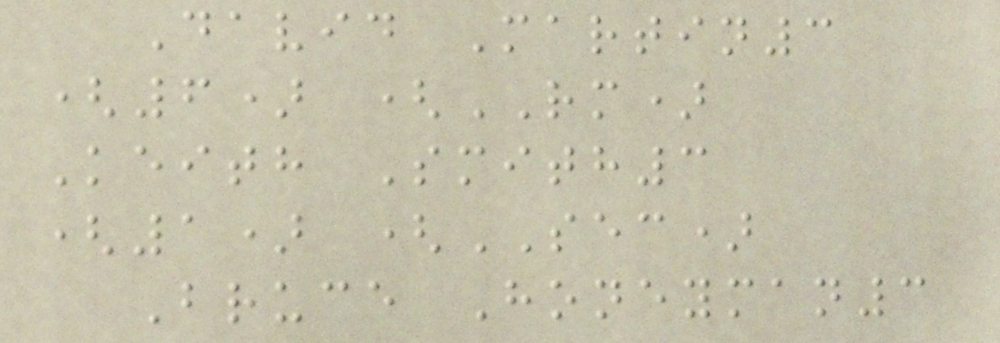David Martin3
(6) (RM)
Keith Smith3
(1) (SEC)
Bruce Honeyman3
